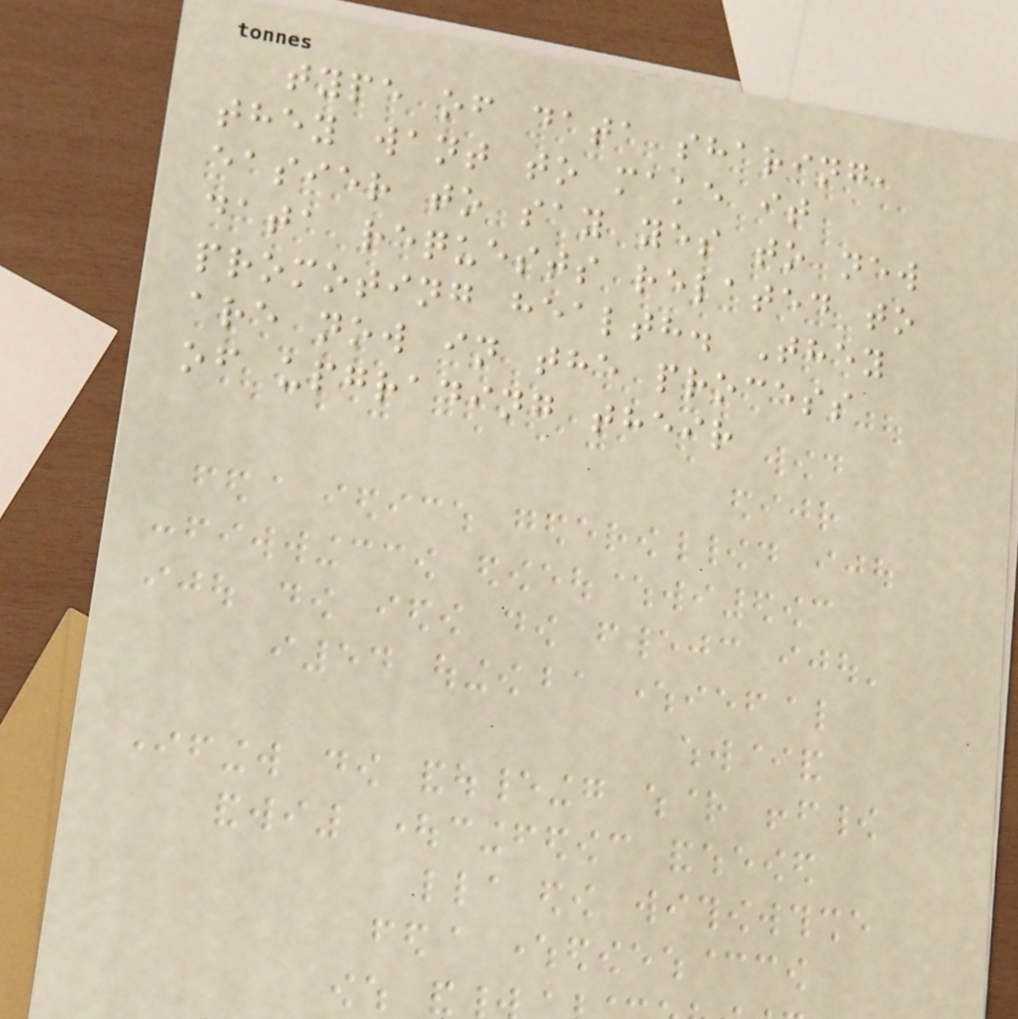type of data sharing,
they want to make it
easier to say yes to new
data requests related to
promoting health. They
are now in the process
of upgrading their
